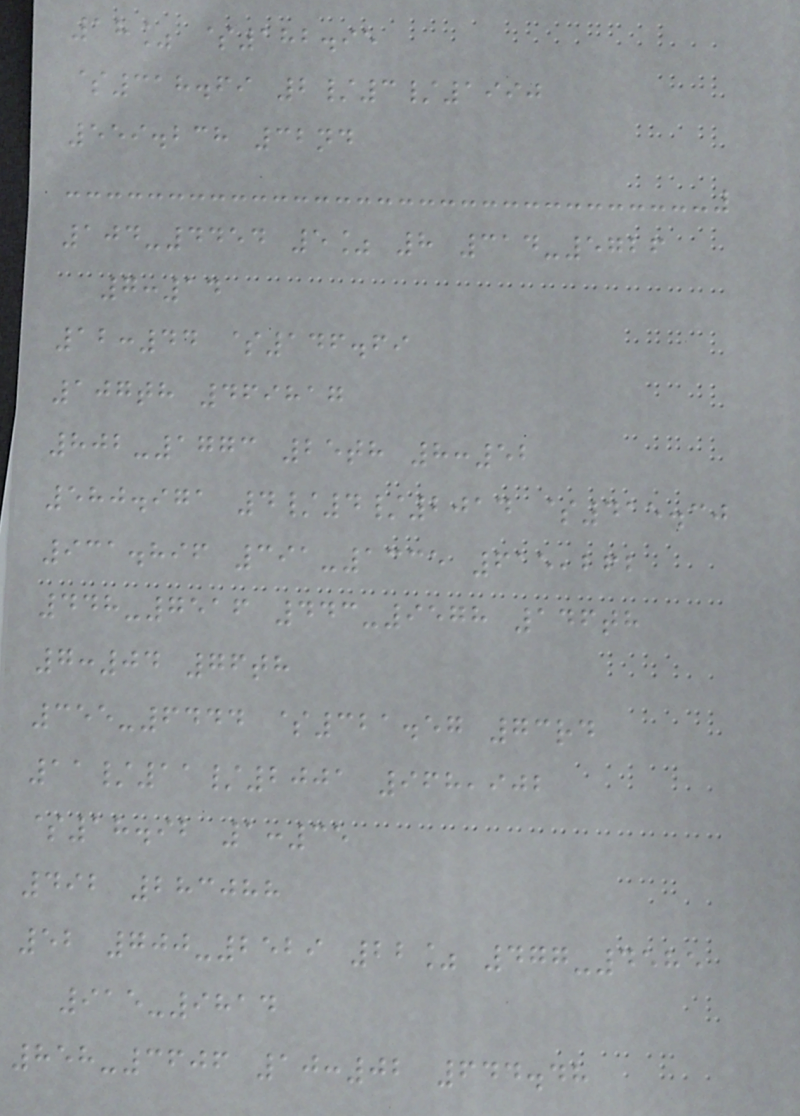18% $182.95
$318.69 2/3/1990
559.238 32nd
104-4454 5% 8 314-5726
7:14
12:44 $146.69
107th 469817
802-1773 25th 8:52
580.971 4/4/2014 $415.30
931.896 391-1335 615,262
448-7516 443-9578 146th
7:04 76th
355-6444 $321.57 73rd
11/11/2001 968,902
$18.92 1:35
492 283088
52 700-2529 22% 477-4585
915-9814
858-3606 10:02 644.48
